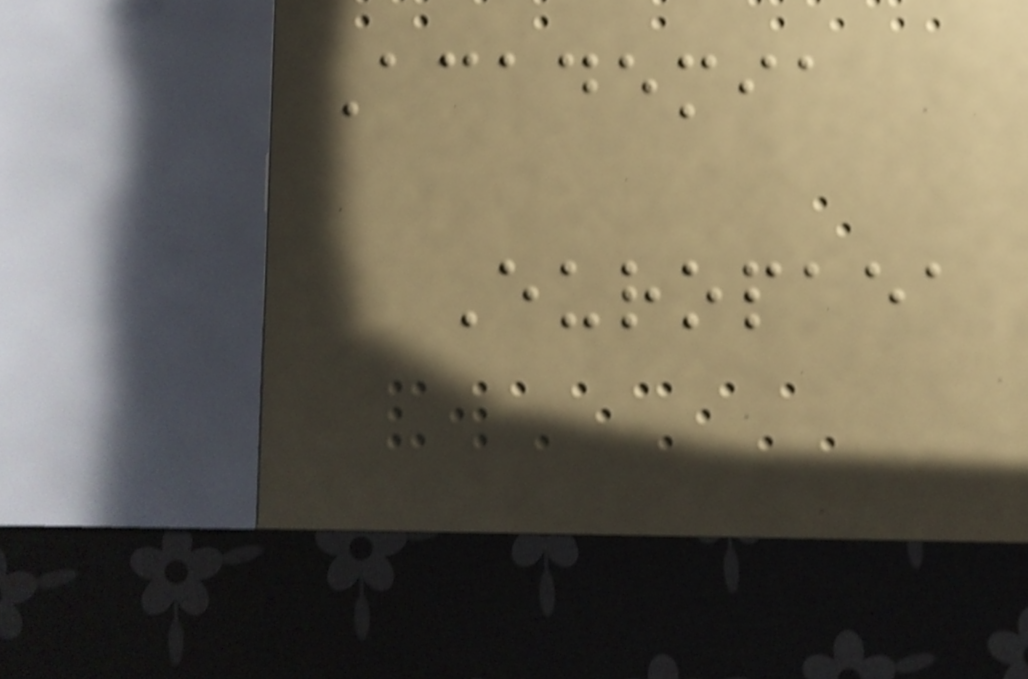Academia
Europaea
